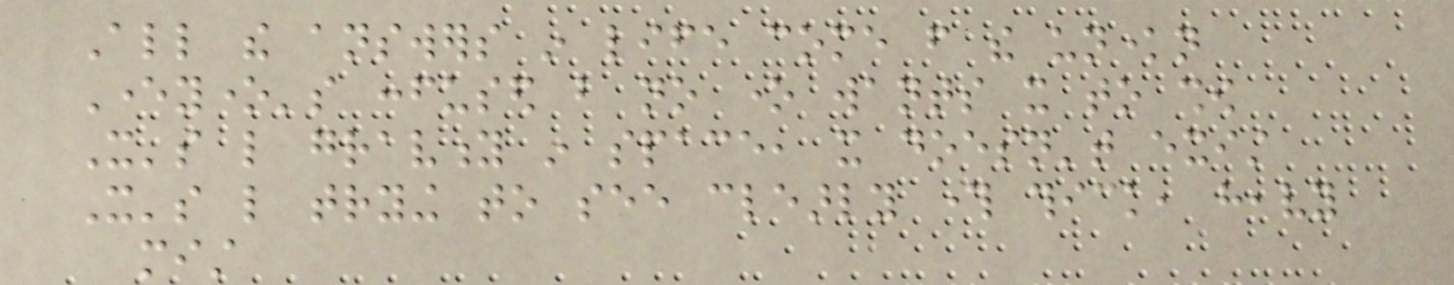All the answers in life come from the unknown
Everyone's confused but no one wants it to show
It's like gravity in space, it doesn't exist
It's like trying to see clearly through thick, heavy
mist
